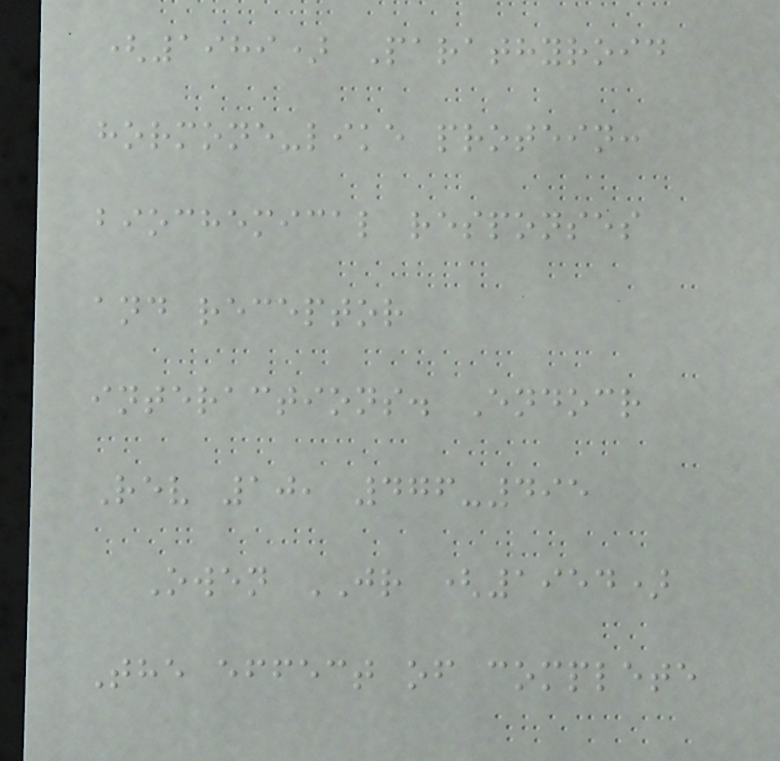(1989) Parathyroid
hormone-like protein:
biochemical responses
and receptor
interactions. Endocr
Rev 10, 476-495
Owen JR (1954)
The effect of complete
